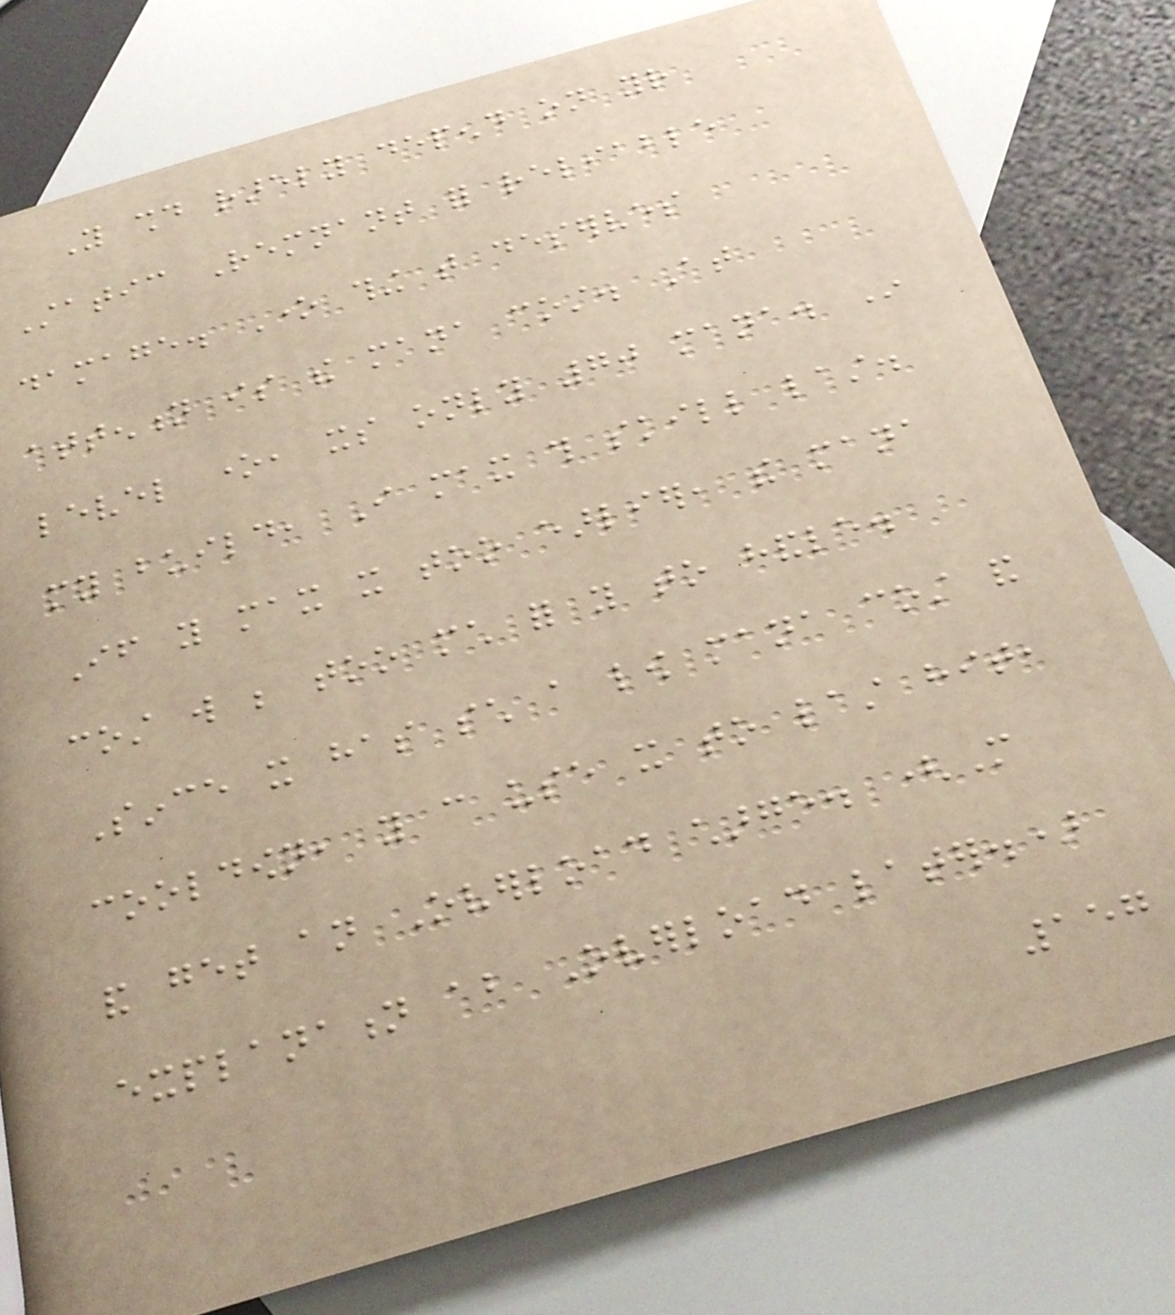You should rarely depend on your
Static Remnant for reliable
damage. One thing that deserves
attention is the mana cost. At
level one, its only 70 mana. In
my build, I max this skill last.
If you max it too earlier, the mana
cost will be too much for you to handle.
Since it has such a low mana cost and
cooldown, you can use it to last hit,
and get an Overload charge. (More
explanation about Overload later.)
157
